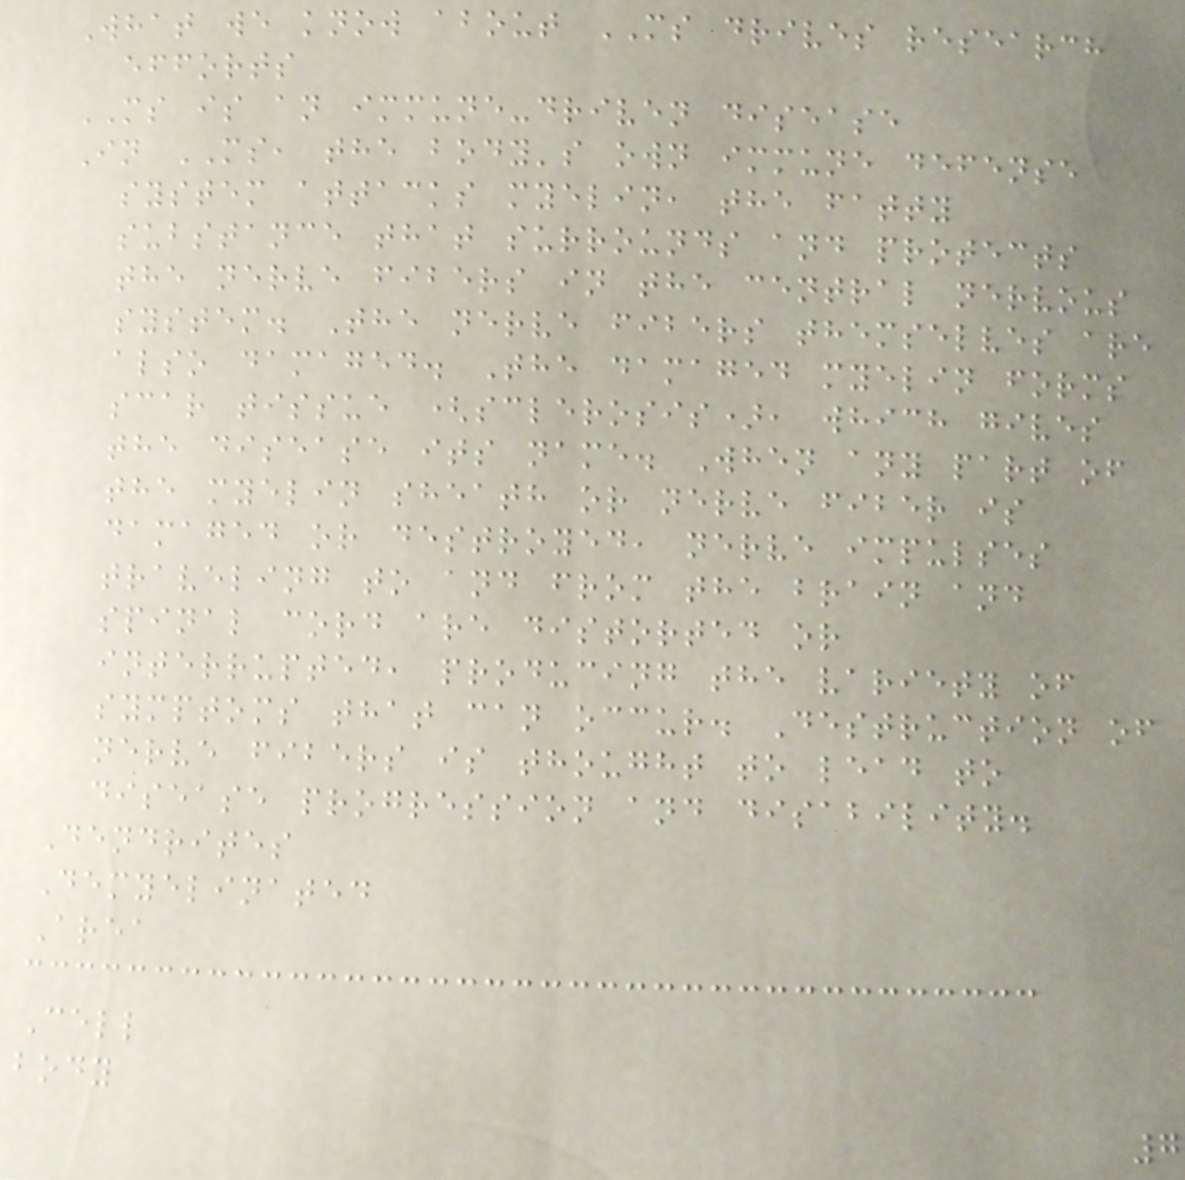What we know about MS drives research
efforts
MS is an immune-driven disease
In MS, the body's own immune defense
system attacks myelin, the fatty
substance that surrounds and protects
the nerve fibers in the central nervous
system. The nerve fibers themselves are
also damaged. The damaged myelin forms
scar tissue (sclerosis), which gives
the disease its name. When any part of
the myelin sheath or nerve fiber is
damaged or destroyed, nerve impulses
traveling to and from the brain and
spinal cord are distorted or
interrupted, producing the variety of
symptoms that can occur. Destruction of
nerve fibers is thought to lead to
disease progression and disability.
Dendrites
Demyelinated
Area
Cell
body
7
